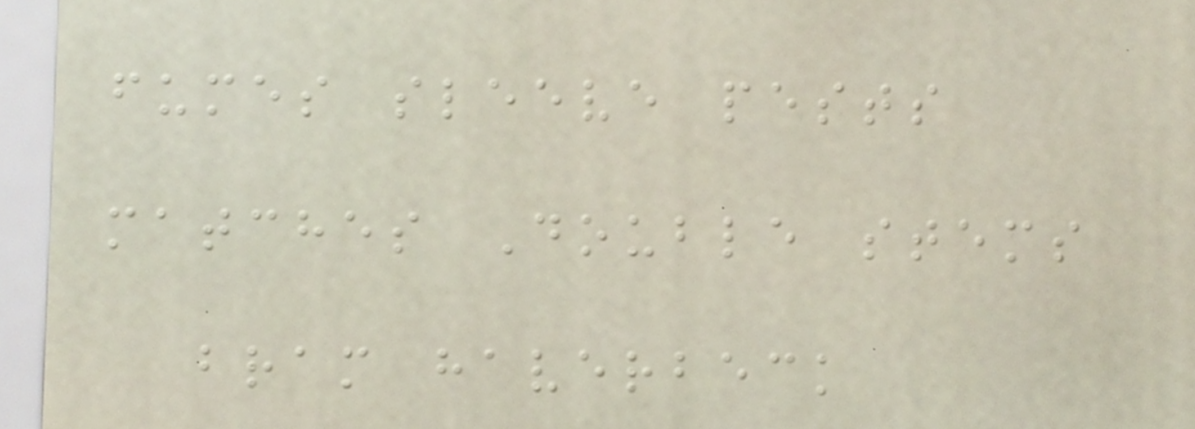fumes sleeve pests
matches Double stems
bram haverbeck
